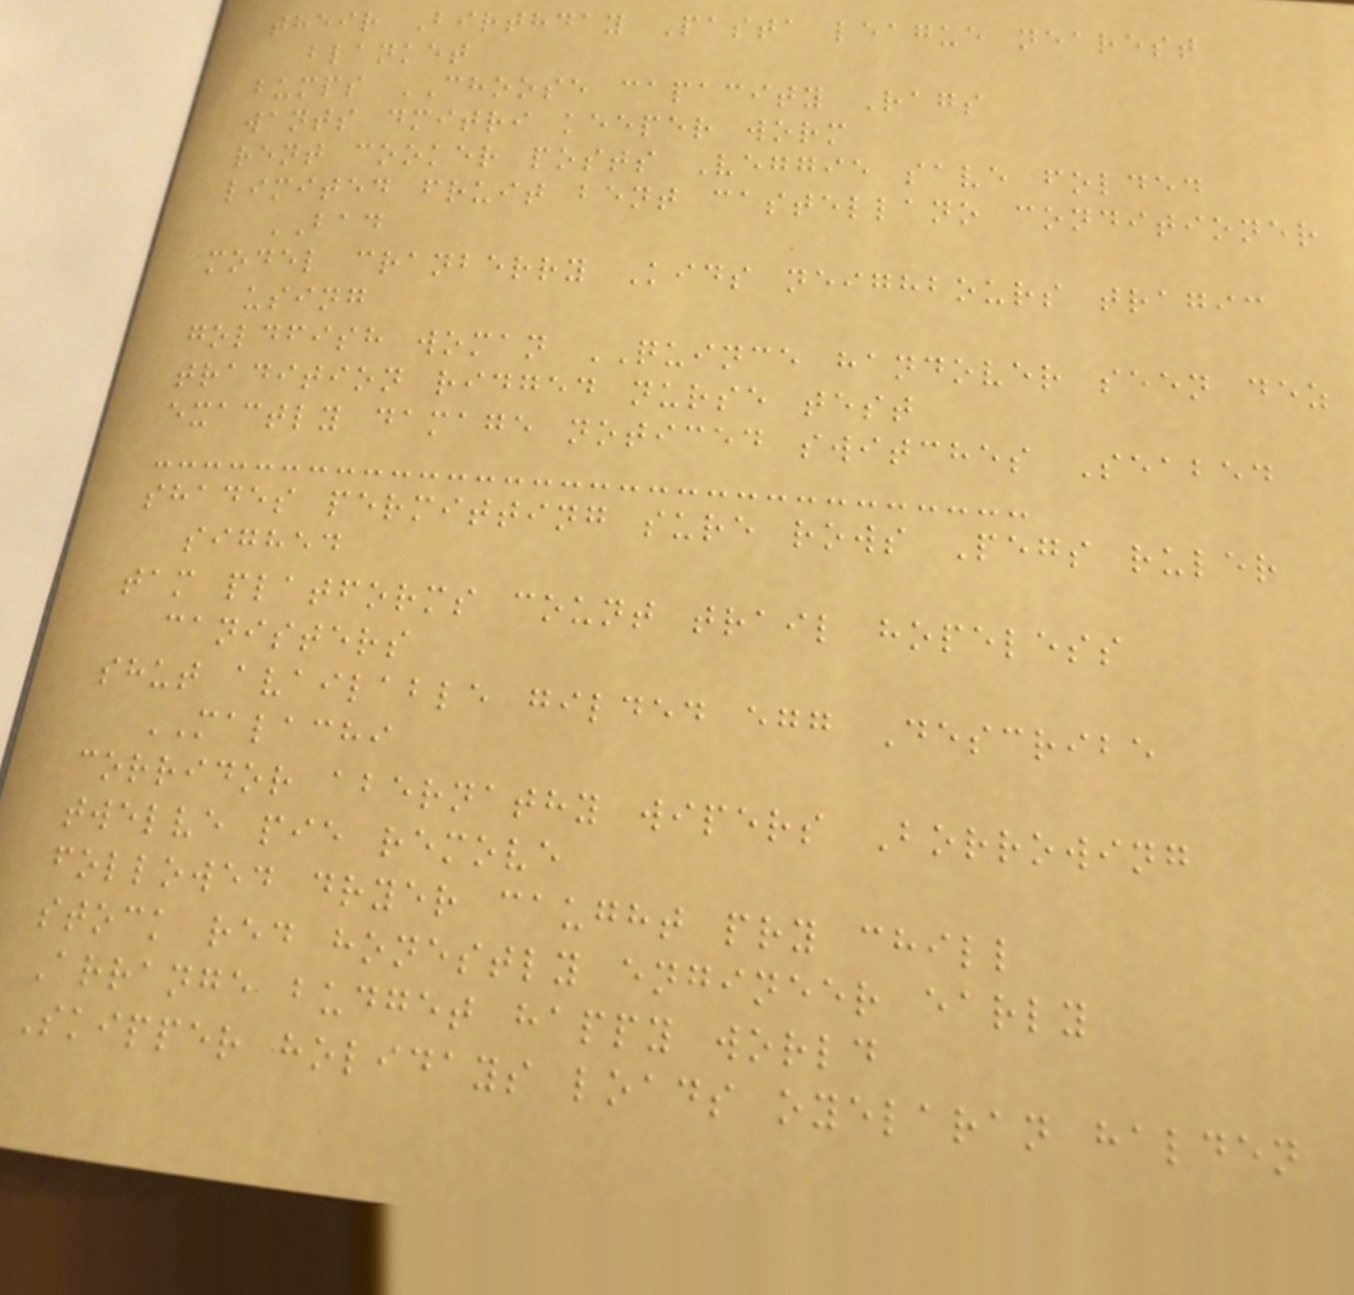their Birthday Pasta league nearest
blanket
bumps CHOOSE capacity Rags
wants dmitri keeper worm
rent cooker posts Veggie save folded
limited fruit bent castellano conditioner
BAD
model cranberry Kids neighbours tragic
using
goldfish woman QUINCE handover seen dez
tradition ridged nurse test
exactly damage noticed switches Seabed
shades permitting sure rows Pegs ruler
sighed
tam platforms count trail hopeless
canisters
shut available gilded egg Describe
MALACHI
corridor abernathy wipers Borrowing
twelve pie remove
followed dryer caught pry chill
stock red honestly engineer early
Arrange budget happy world
Skipper holidays loads oyelaran halden
